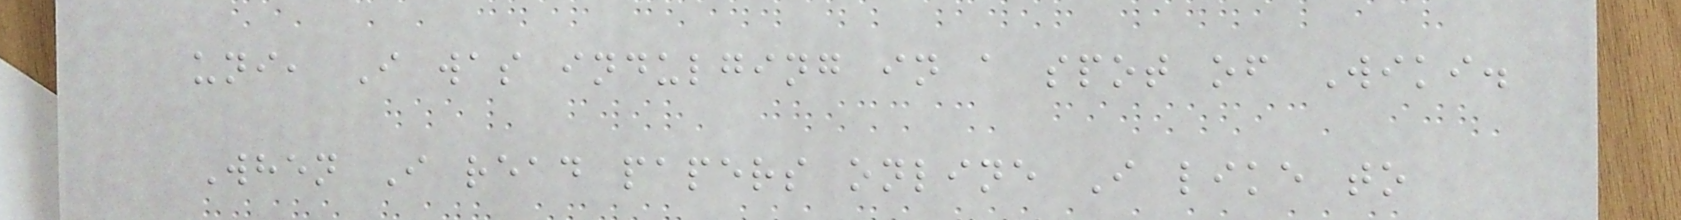uni, I was indulging in a spot of Wiki.
When I read papers online I like to
